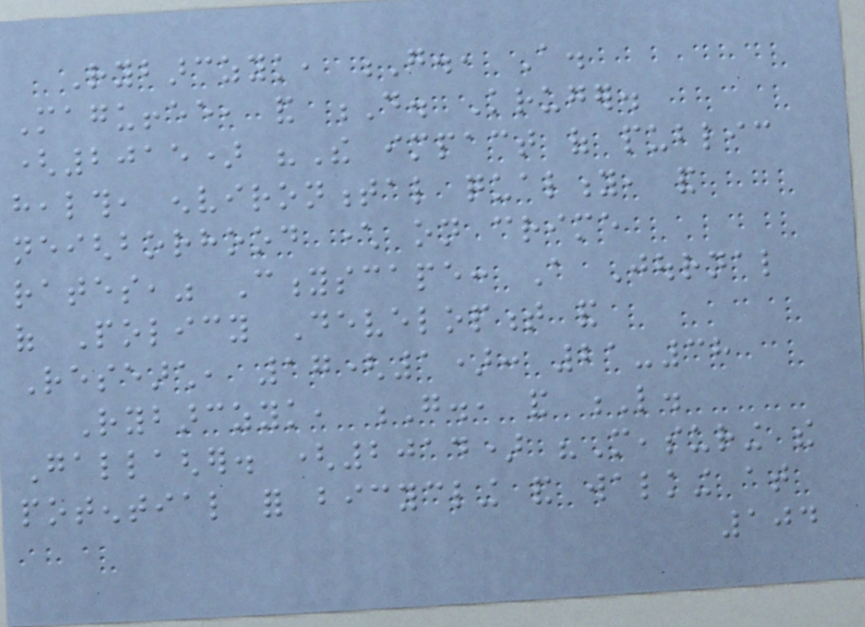Rybarczyk, G., A.
Maguffee, and D. Kruger.
(2015) "The impact of public
health, environmental quality, and
neighborhood character on crime
rates," Cityscape: A Journal
of Policy Development and
Research, 17(1): 21-38
Rybarczyk, G., and L.
Gallagher. (2014) "Measuring the
potential for bicycling and walking at
104
